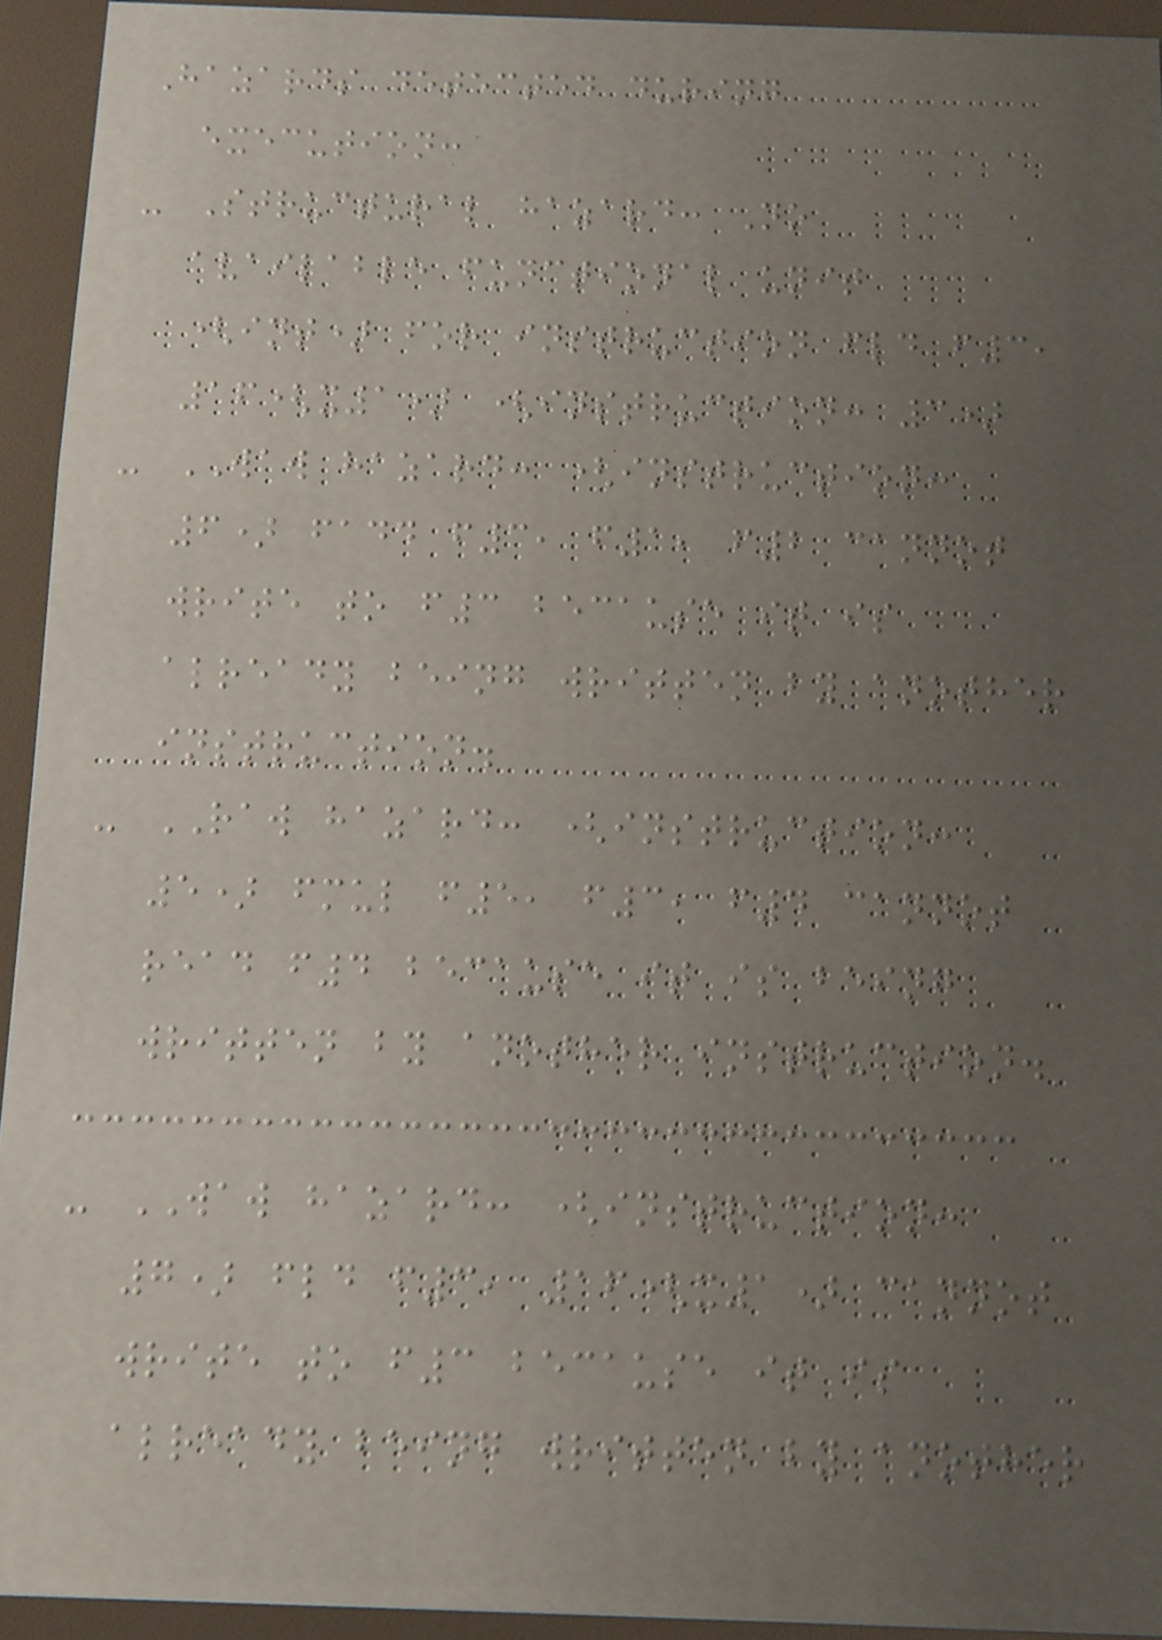Hazards detected during
execution:
- Structural hazard: No
available functional unit
(int) for instruction fld f3,
16(x1) (instruction: 3)
- WAW hazard: (instruction:
6) fadd f3, f1, f2 cannot
write to f3 because it is
already being written by another
instruction.
- RAW hazard: (instruction:
5) fmul f5, f3, f4 cannot
read f4 because it is being
written by another instruction.
- WAW hazard: (instruction:
7) fld f3, 16(x1) cannot
write to f3 because it is
already being written by another
